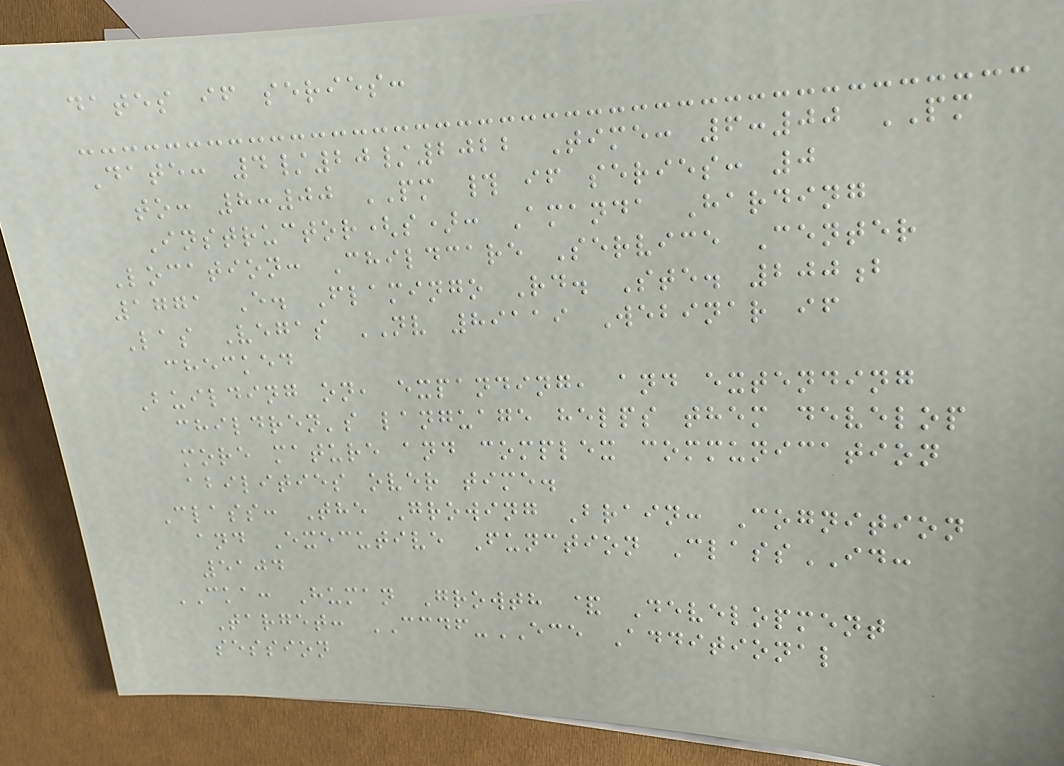dates if series:
Date: 4/20/2022 Time: 6:00 PM
to: 8:00 PM # if series: 0
Instructor(s): Amanda Harding
Location: Childcare Service Center
1771 E. Flamingo Rd. Ste. 200b
Las Vegas NV 89119 Webinar if
checked
Building on, expanding, and extending
children's language helps them develop
more mature and complex communication
abilities over time.
Class: The Growing Brain: Cognition
and Executive Function ClassID:
5104
CKA: Human Growth & Development
Target: CCDF-ECE Additional
session
